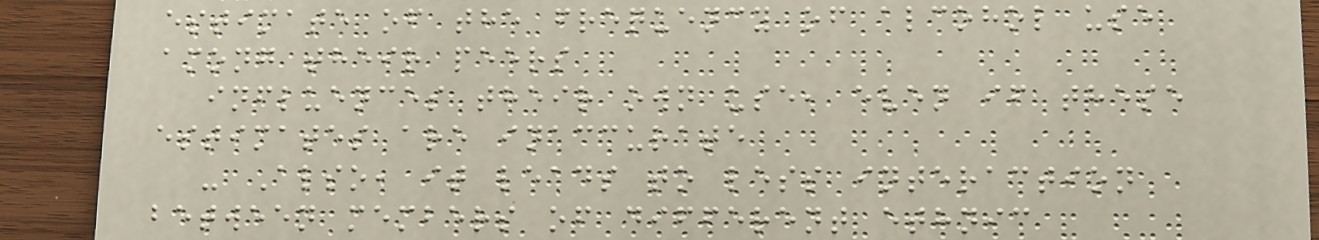estimate of the frequency of alcohol use
among their peers
influences their own use, even if these
estimates are inaccurate
- Also, it leads to less interaction
between members of different ethnic
